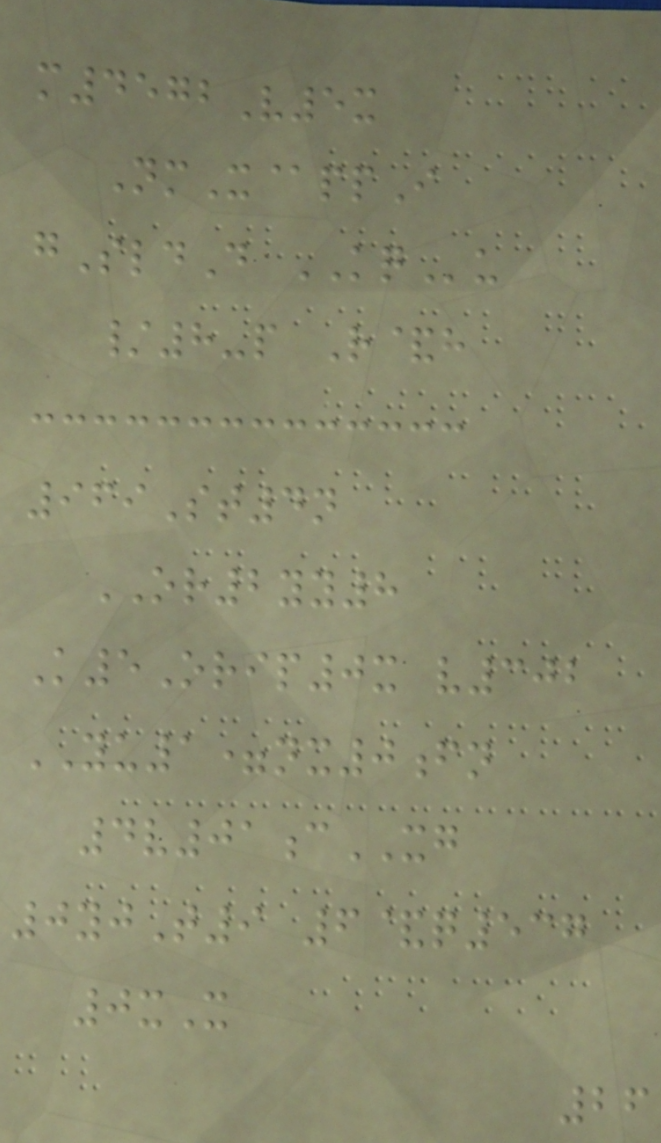m4572V5x
NmX@ppI
gSldD KQu
/8-p R&h
969St4n
OR2yy8
K5Orip0x v302
YU1=nx0fn
4v01cXG
0yjT9 6&q537
0xX
26
